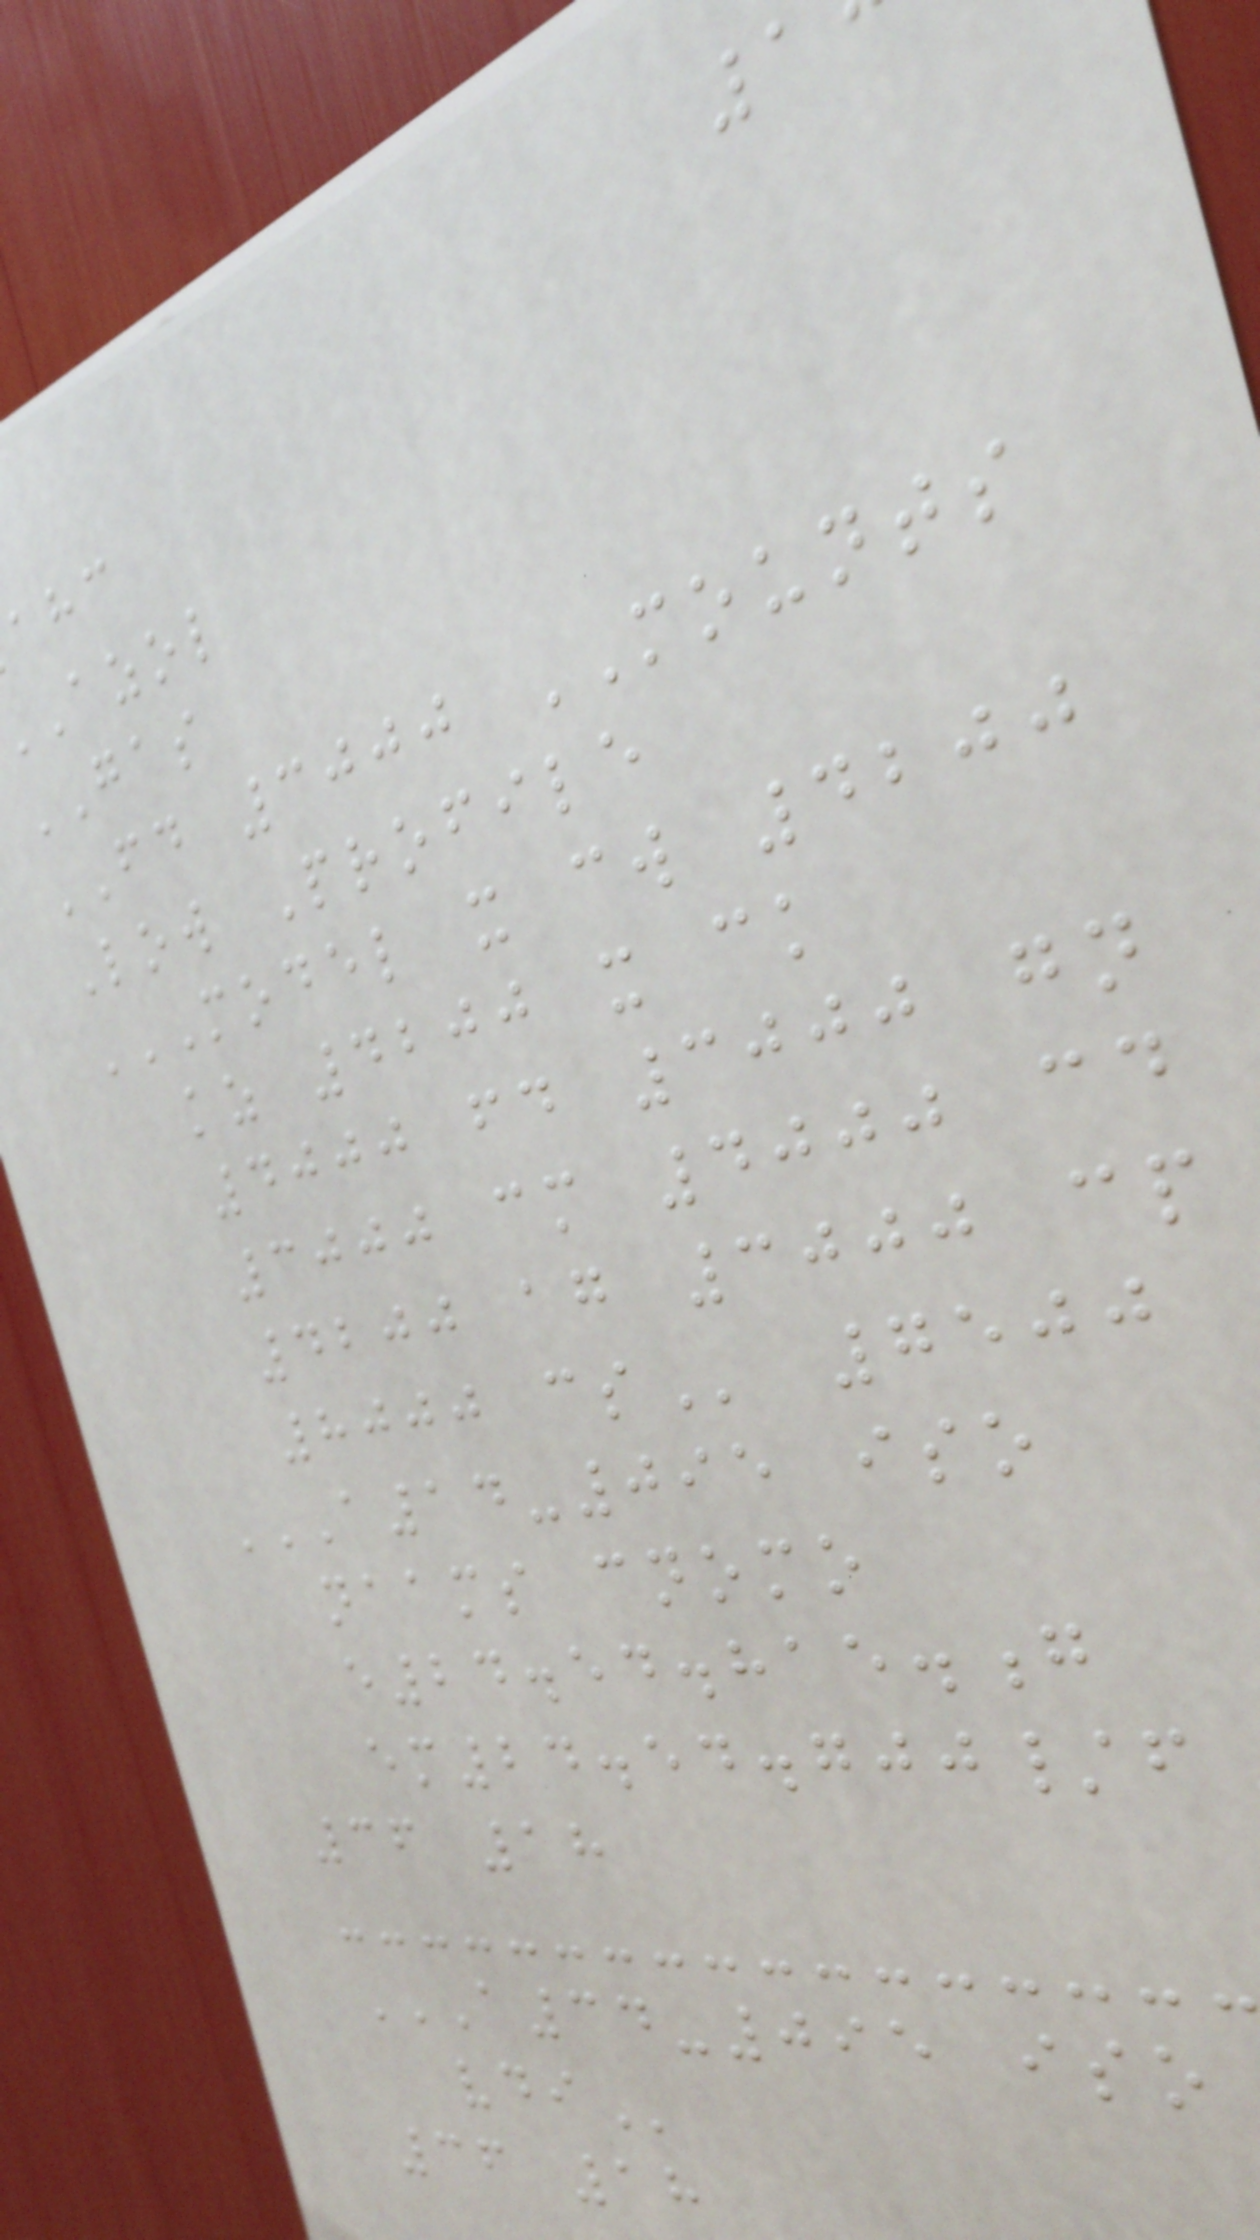azol
GAS
FD 3000 MOUNTS
Low Profile
MODEL X CW 4200
kz 4200 x ck
4000 fd 3000 gn
3000 cm 4000 cd
4200 ag 3000 cp
8000
A14-095 ISO
naams cnomo
e24.54.815.g
36 18
A34-095 ISO
36 18
